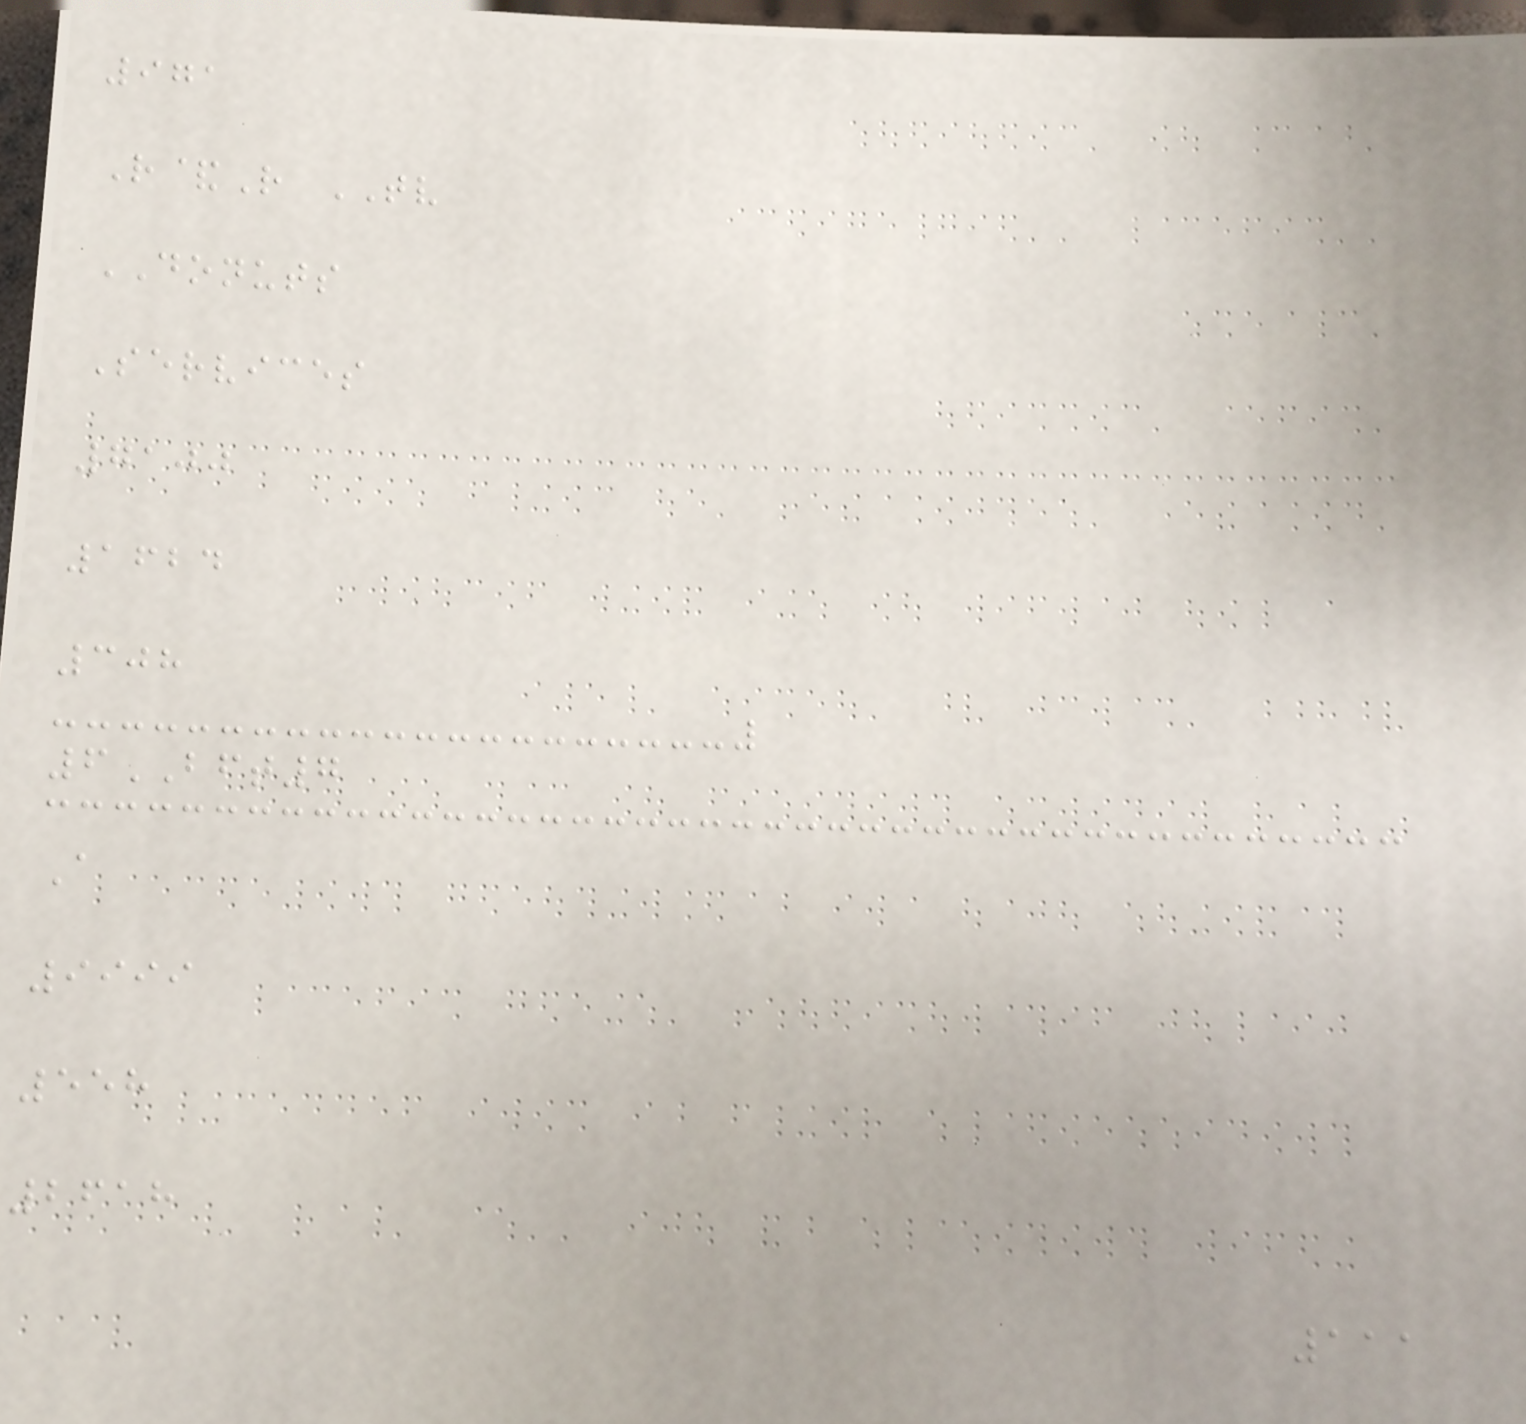971
R&R TV
DONUTS
Services
7100
1624
308
6BFT7
A
9999
558
2618
111
